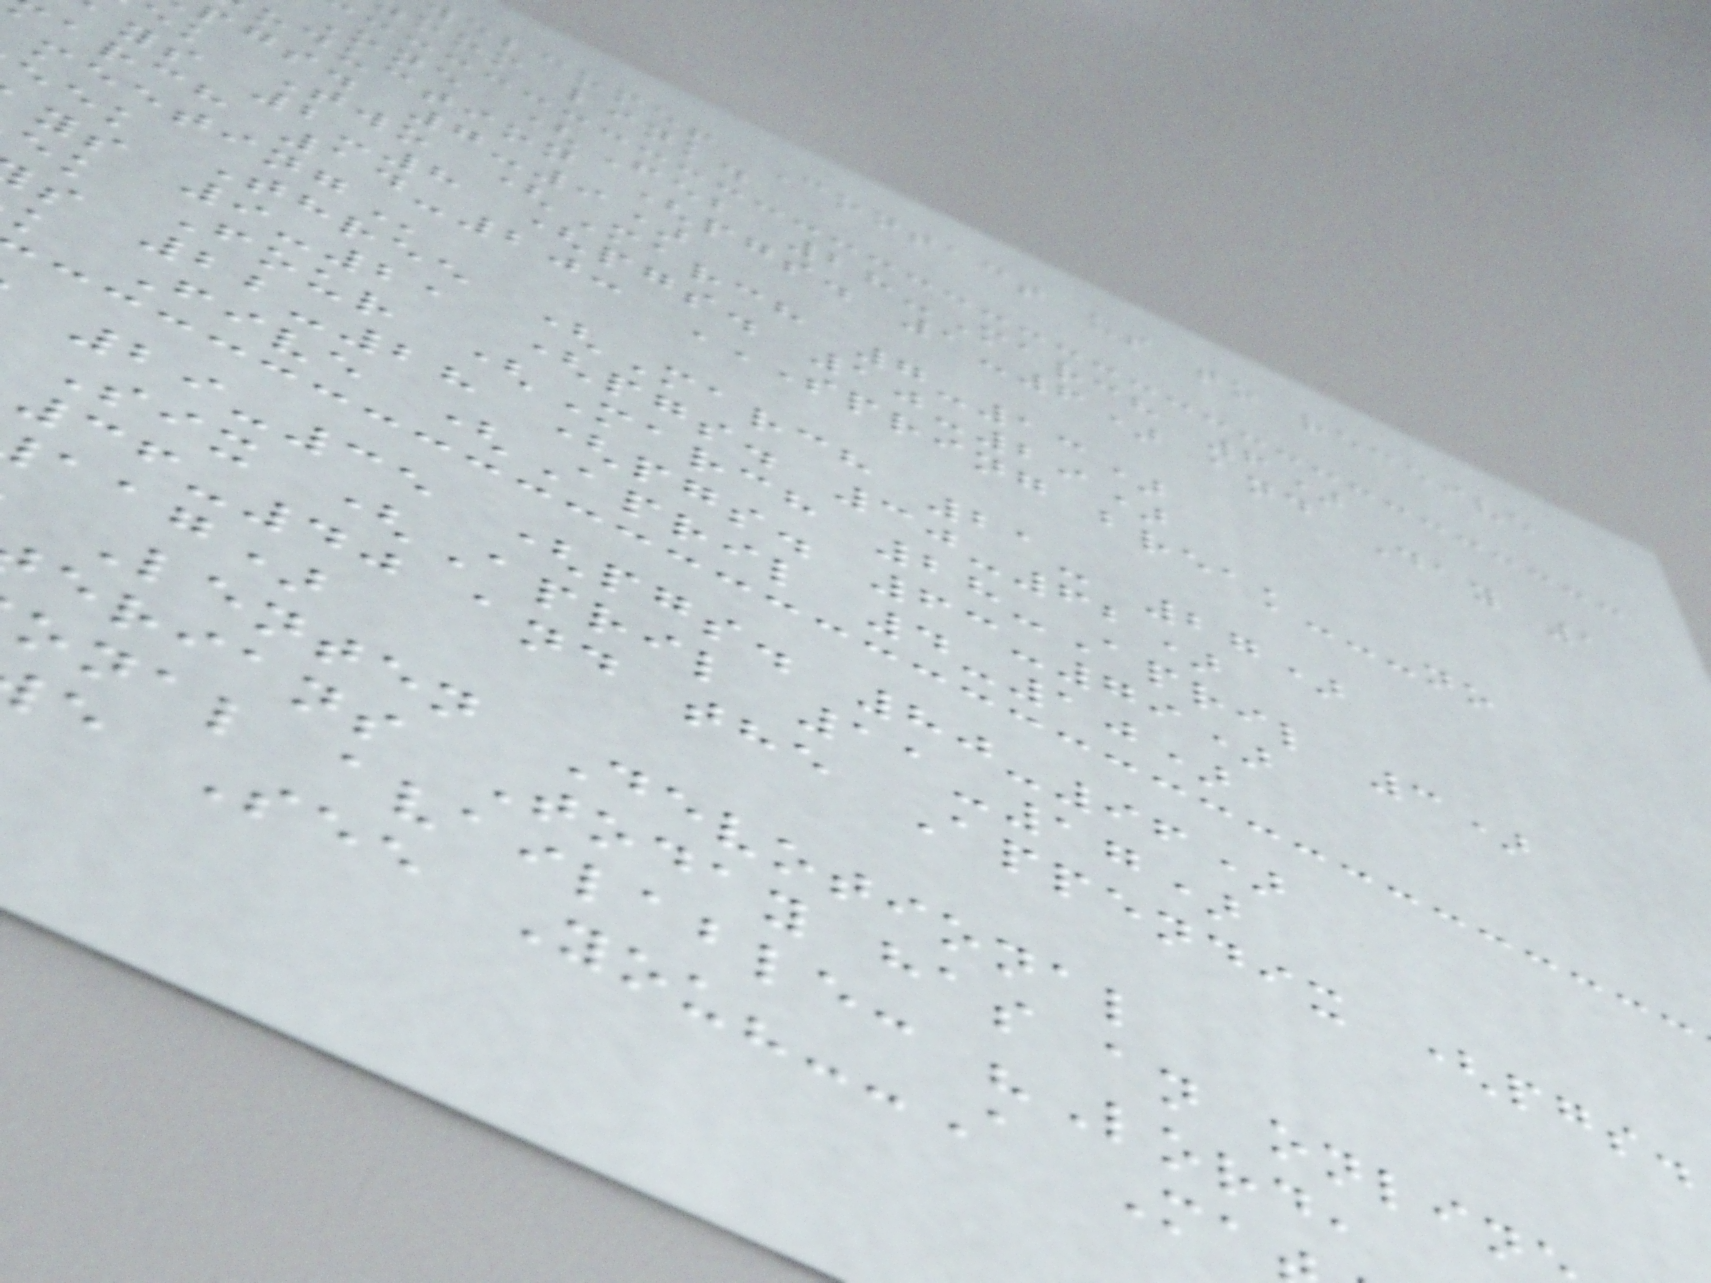elcome! Contact us to receive
oom link.
One (Feb 28-March 6)
oduction (pgs. 1-6) and Day 1
pgs. 7-9)
ek Two (March 7-13)
ys 2-8 (pgs. 10-29)
eek Three (March 21- 27)
ys 9-21 (pgs. 30-62)
ek Four (March 28-April 3)
s 22-28 (pgs. 63-79)
k Five (April 4-10)
29-35 (pgs. 80-96)
Six (April 11-17)
36-40 and the Appendix (pgs.
aag)
Lenten Devotional
erians Today has an onlin
onal available: "Lord,
e See You?--A Ma
